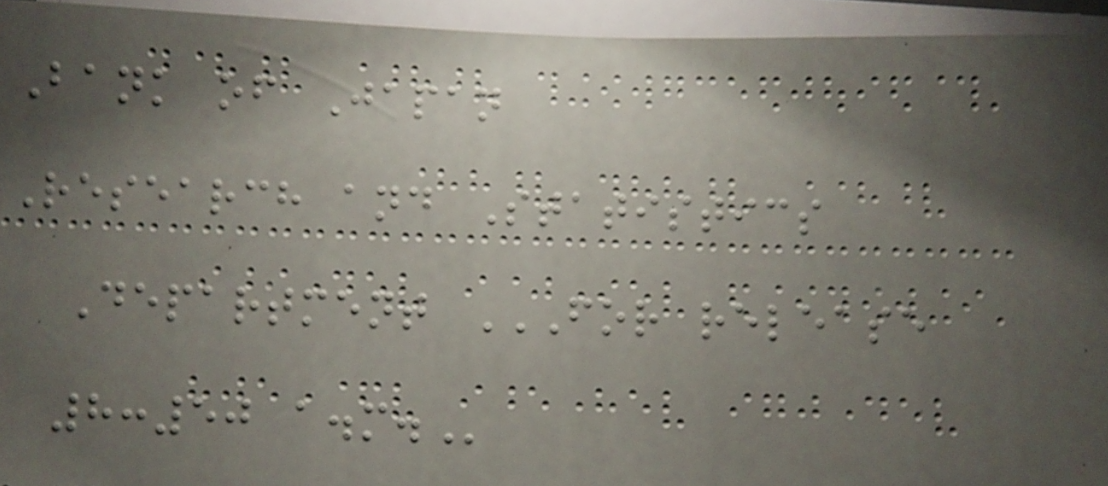Bank of Japan
Research and Statistics
Department FOR RELEASE
8:50 A.M.
